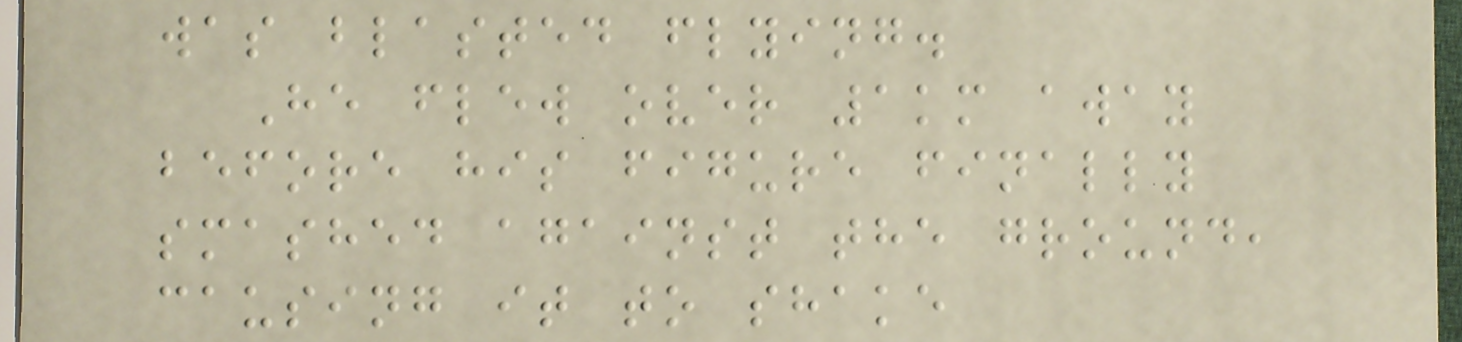was blasted flying.
He flew over 1km away
before his figure finally
smashed against the ground,
causing it to shake
